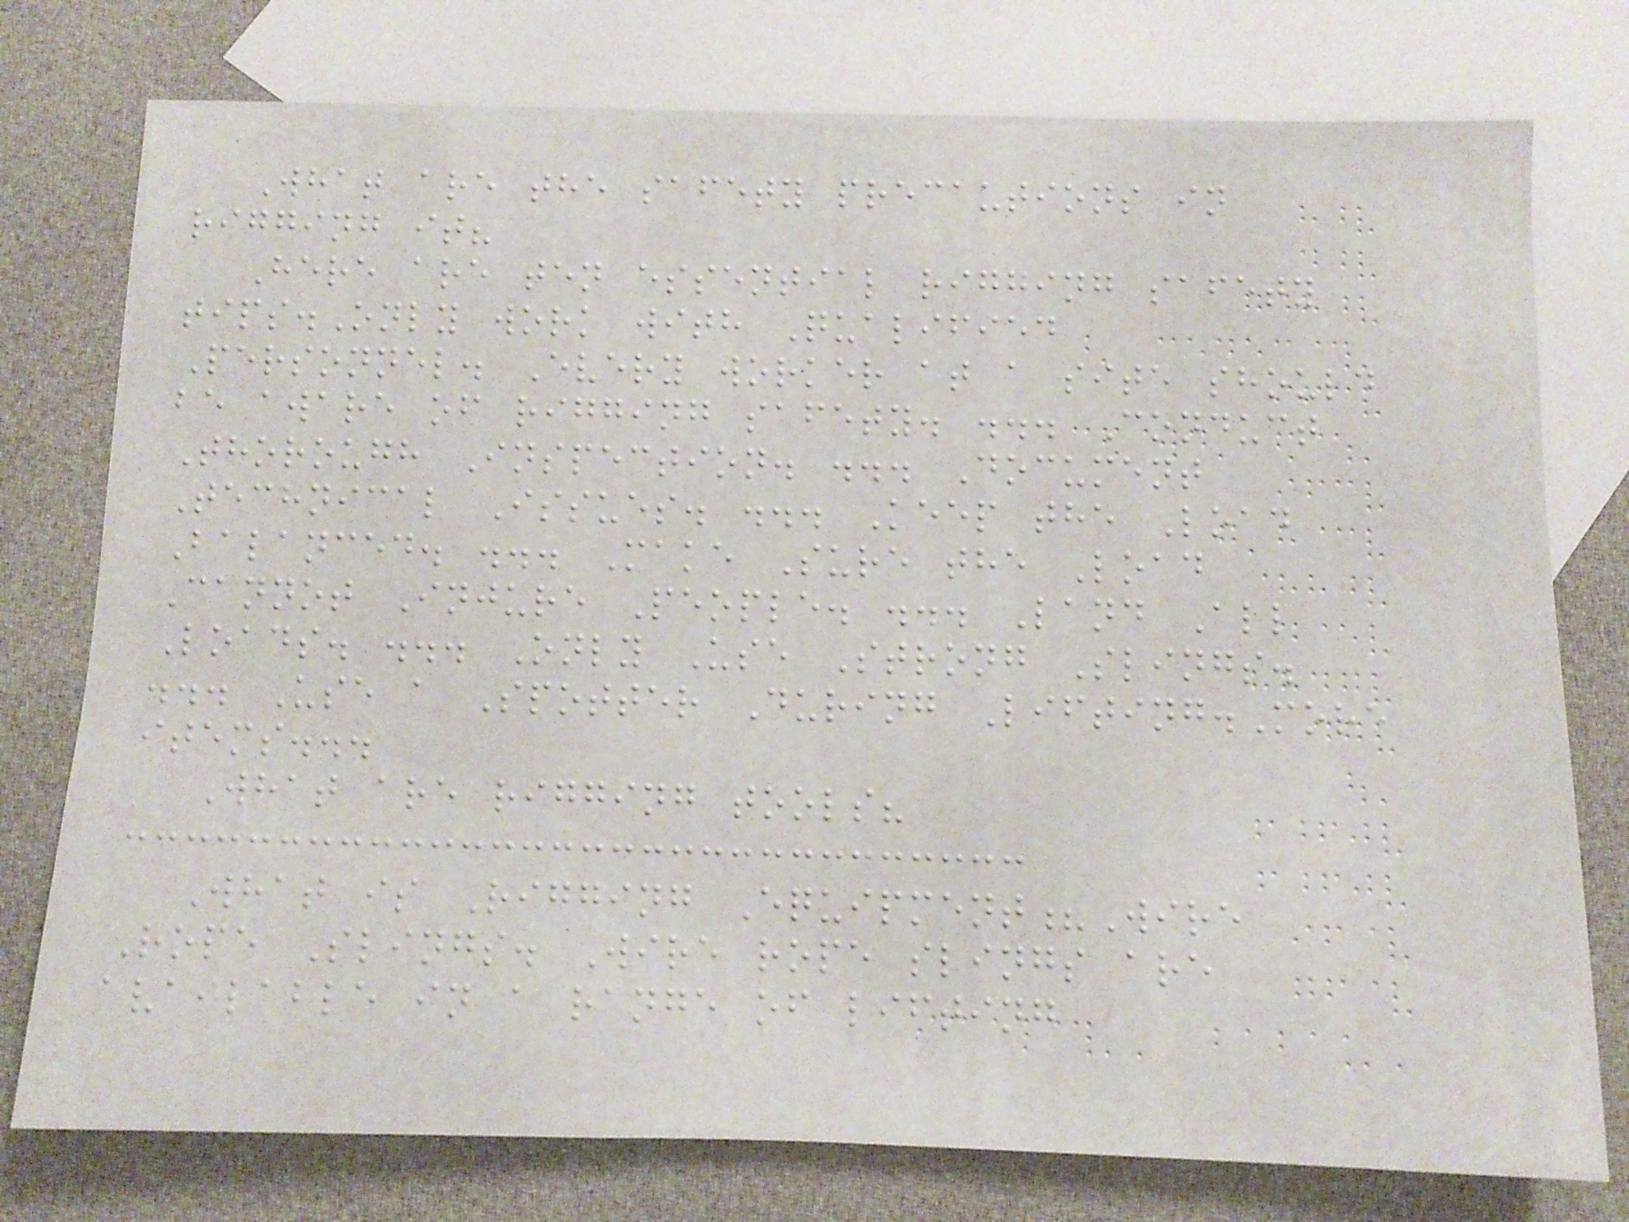What are the safety precautions in
rigging it?
Here are ten essential rigging safety
tips.Only work with Qualified
Personnel. Every worker at a site should
be aware of rigging safety. ... Conduct
Thorough Inspection. ... Document
Technical Issues. ... Keep the Load
Balanced. ... Make Sure the Load
Cannot Injure People. ... Land All
Loads. ... Only Use Strong Slings.
... Use a Spotter During Lifting.More
items...
What are rigging tools?
What is Rigging Equipment?Wire
Rope Slings. Wire rope slings are
available in a range of lifting
